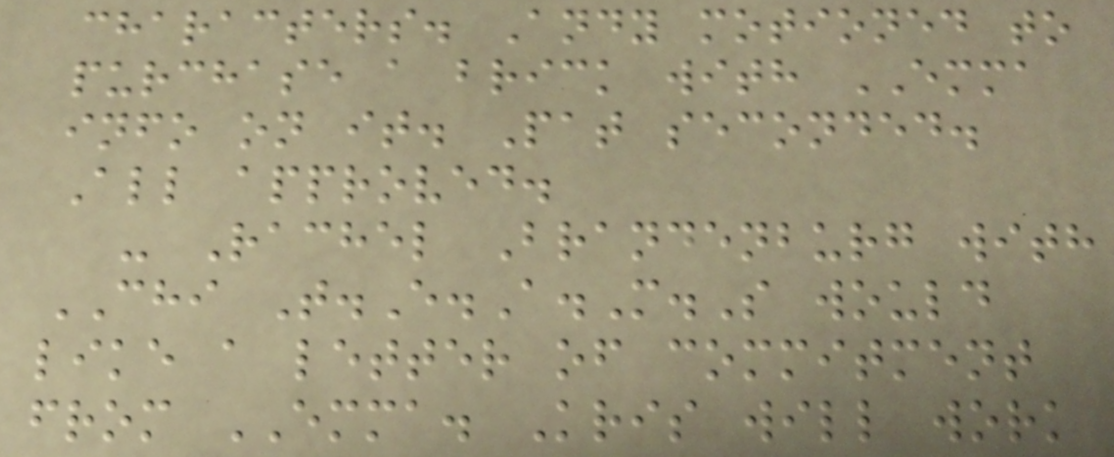characters. Andy motioned to
purchase a brick with EMMA
info on it. Pat seconded.
All approved.
- Rachel Brandenburg with
CHI T.E.A.M.S would
like a letter of commitment
from EMMA. Kris will work
